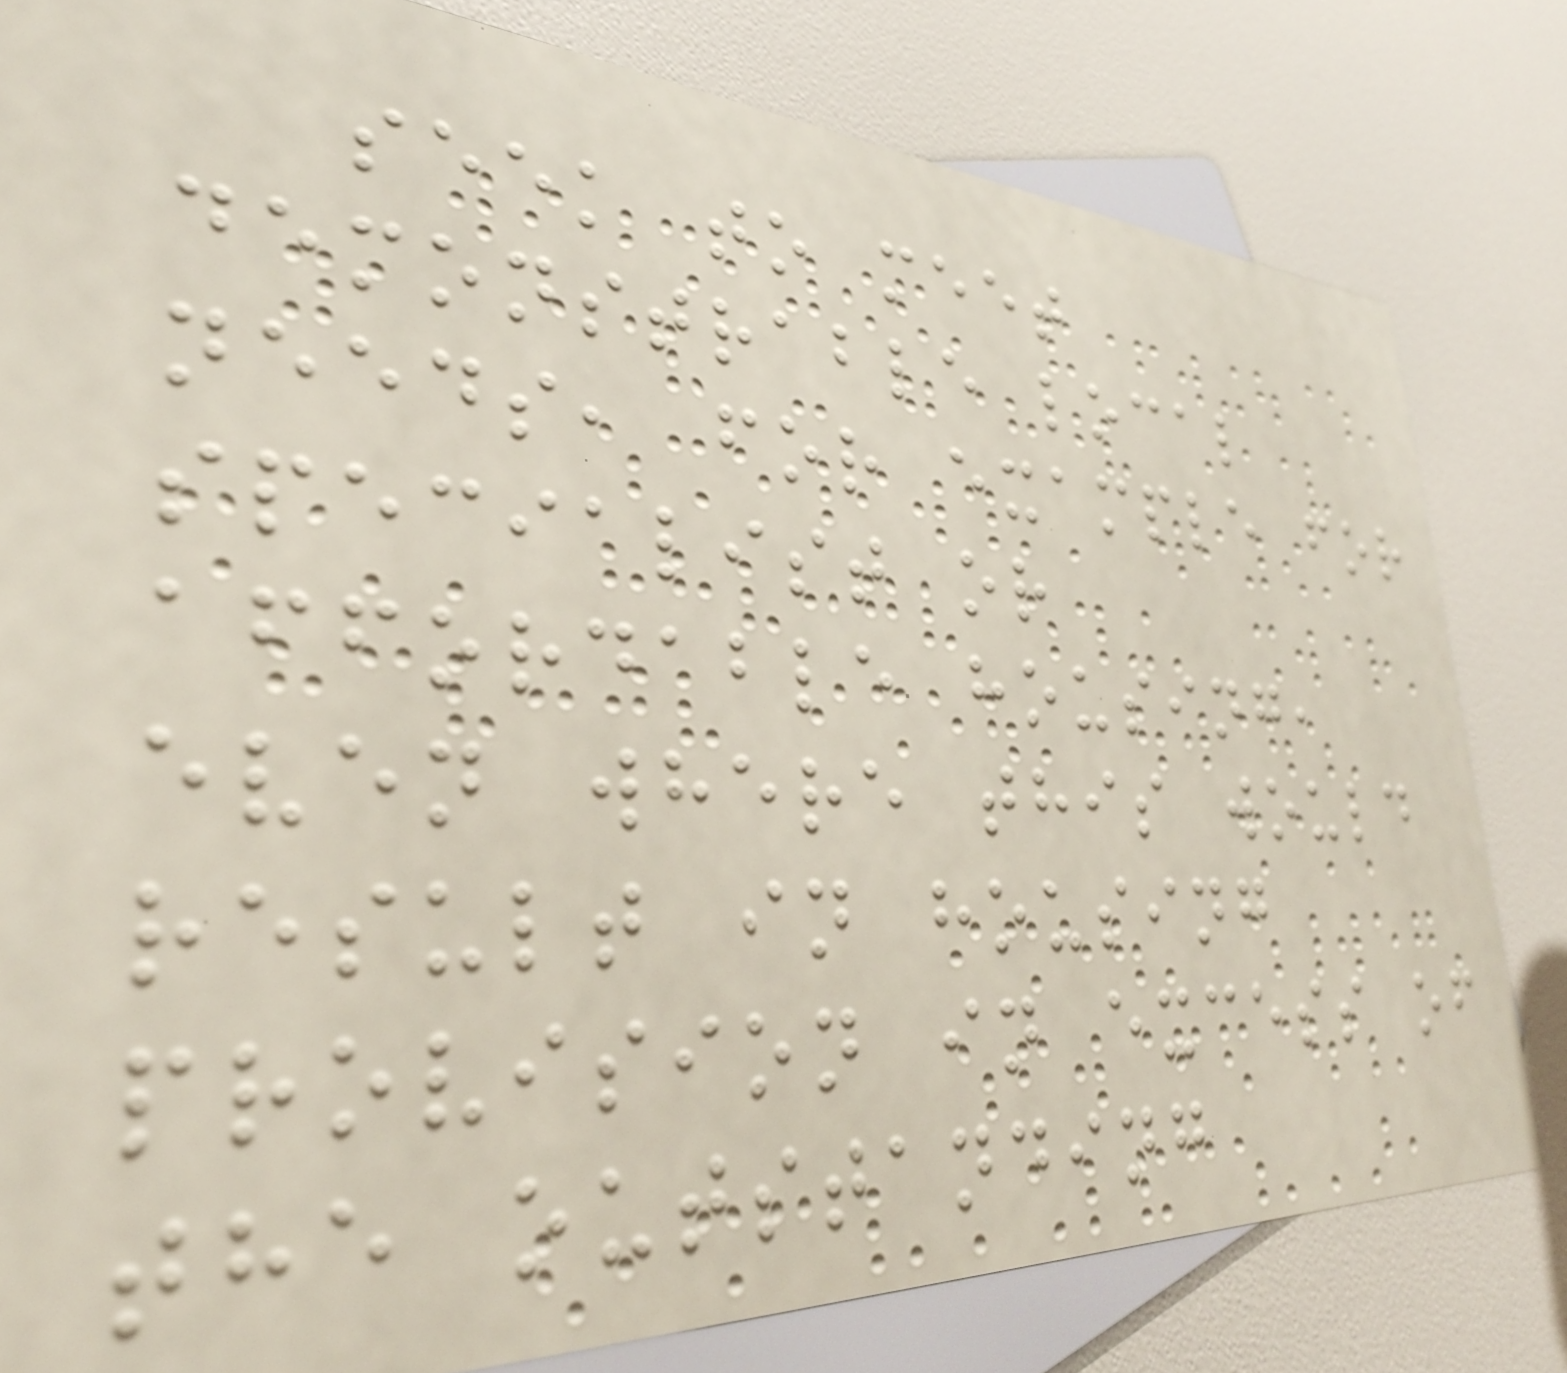seek to meet
demonstrable local
needs, for example for
specialist or
affordable housing,
even where this would
result in housing
provision in excess of
the outstanding
